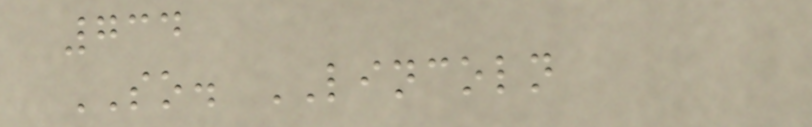734
SO. LINCOLN
